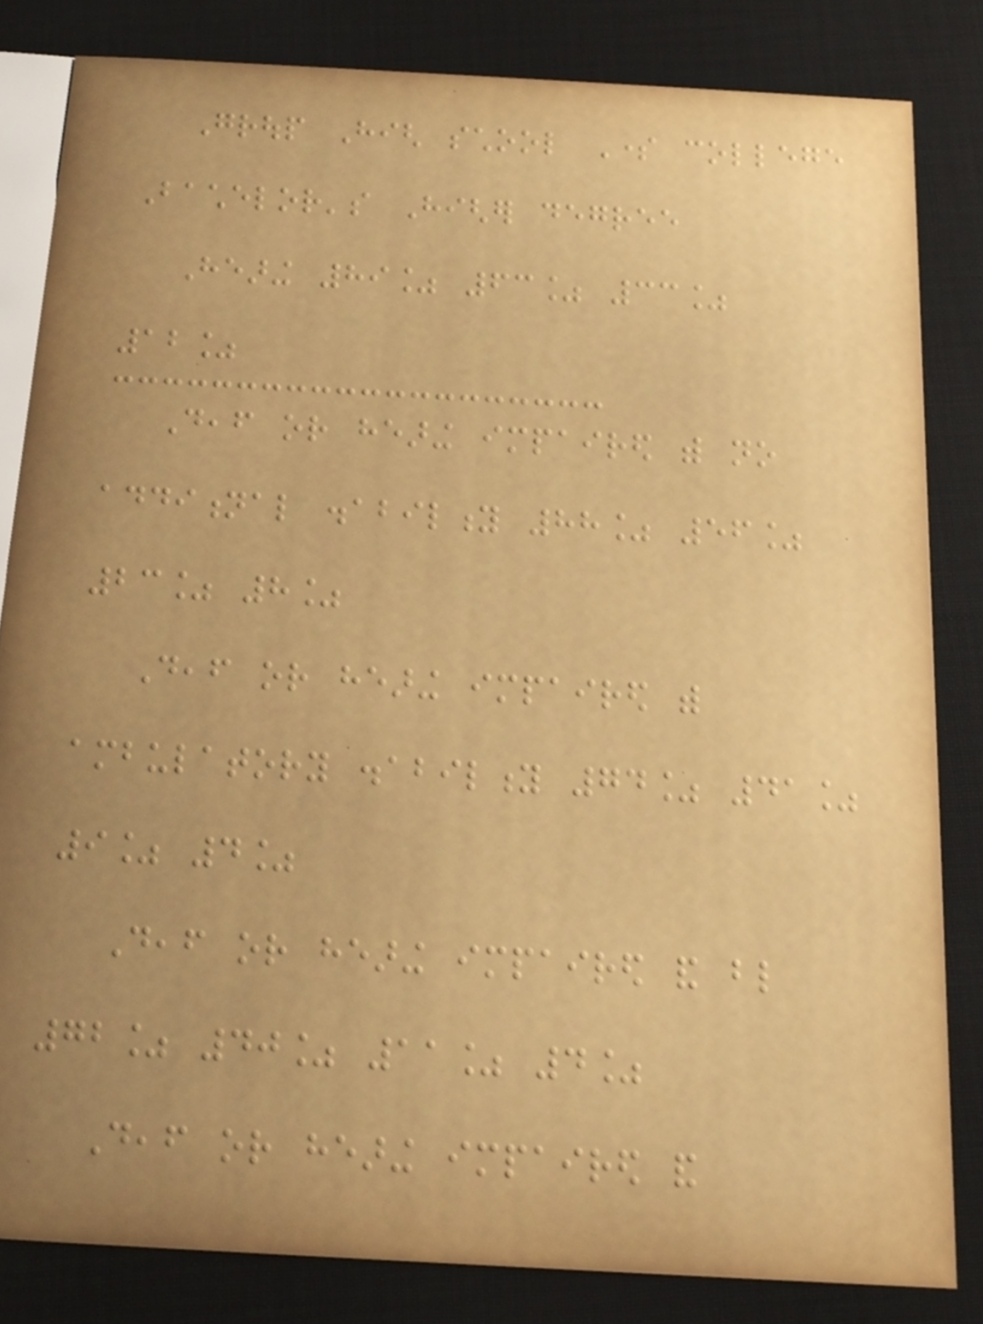Group High school Some college
Bachelor's Higher degree
Hearing 89% 63% 33%
12%
Deaf or hearing impaired with no
additional disability 88% 56%
23% 8%
Deaf or hearing impaired with
ambulatory disability 74% 41%
9% 4%
Deaf or hearing impaired and blind
72% 40% 11% 4%
Deaf or hearing impaired and
